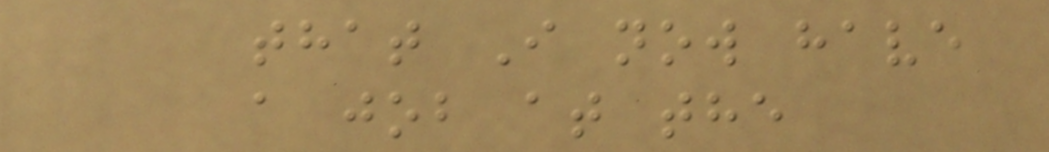that I now have
a job at the
